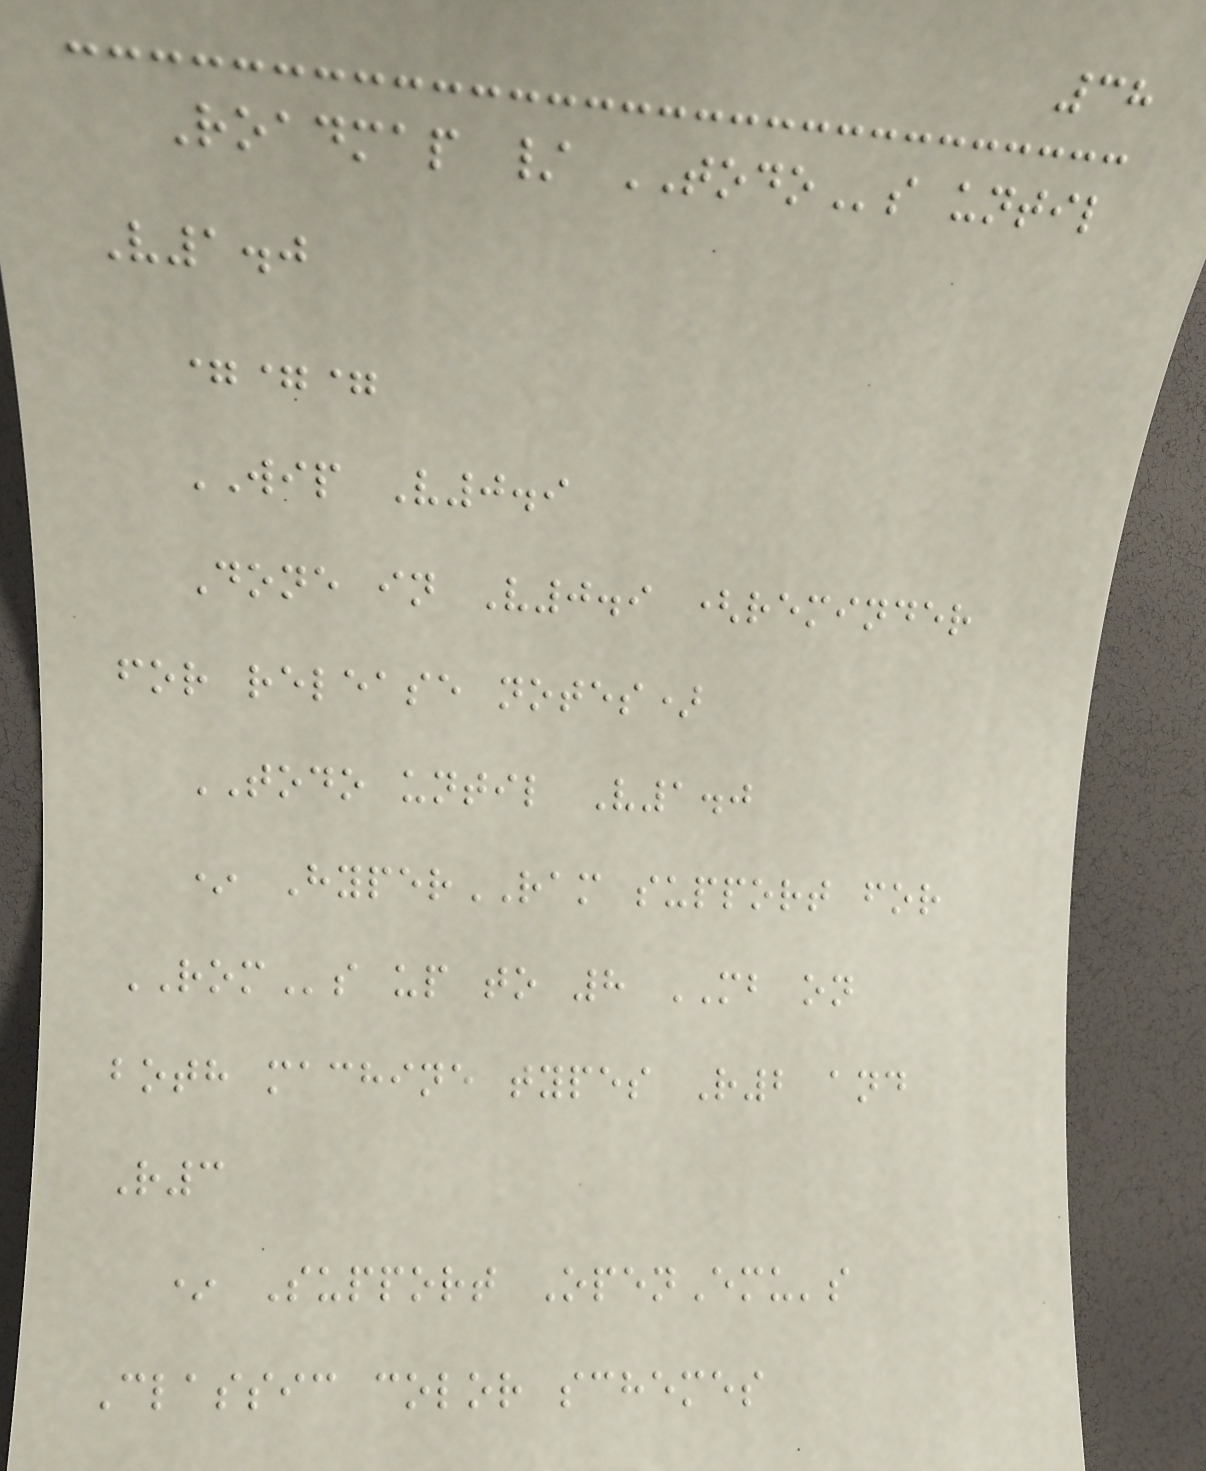38
Roadmap / TODOs until
V1.0
===
WIP V0.9
Done in V0.9 (reminder
for release notes)
TODO until V1.0
* HyperRAM support for
ROMs up to 8 MB on
both machine types R2 and
R3
* Support OpenEmu's
Classic color schemes
